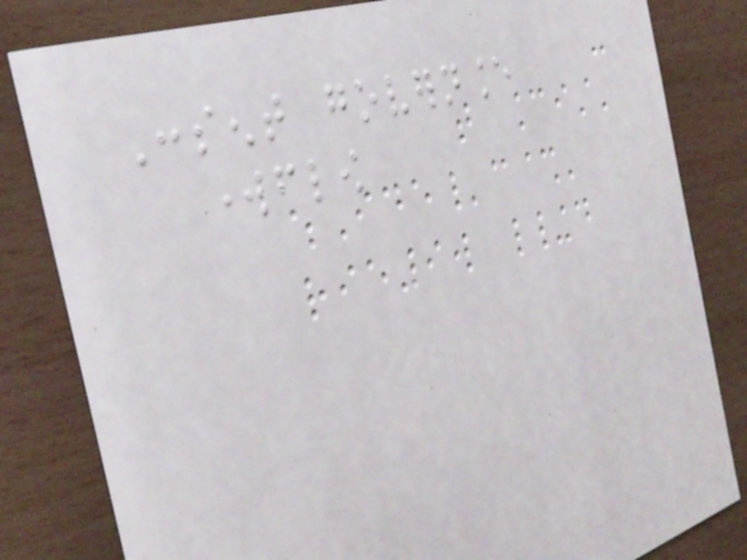Consent governance
workflow
